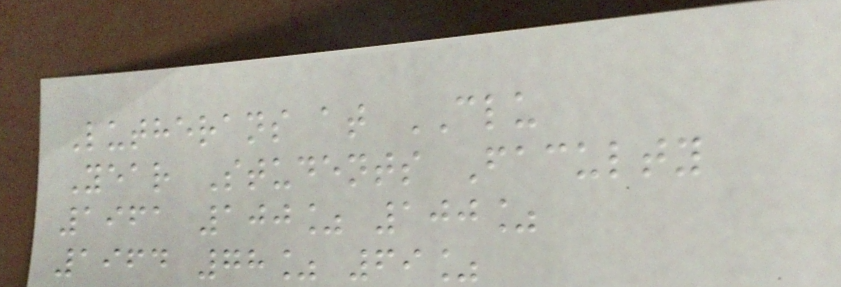Lutherans at CLU
Year Students Faculty
1961 100% 100%
1964 78% 69%
